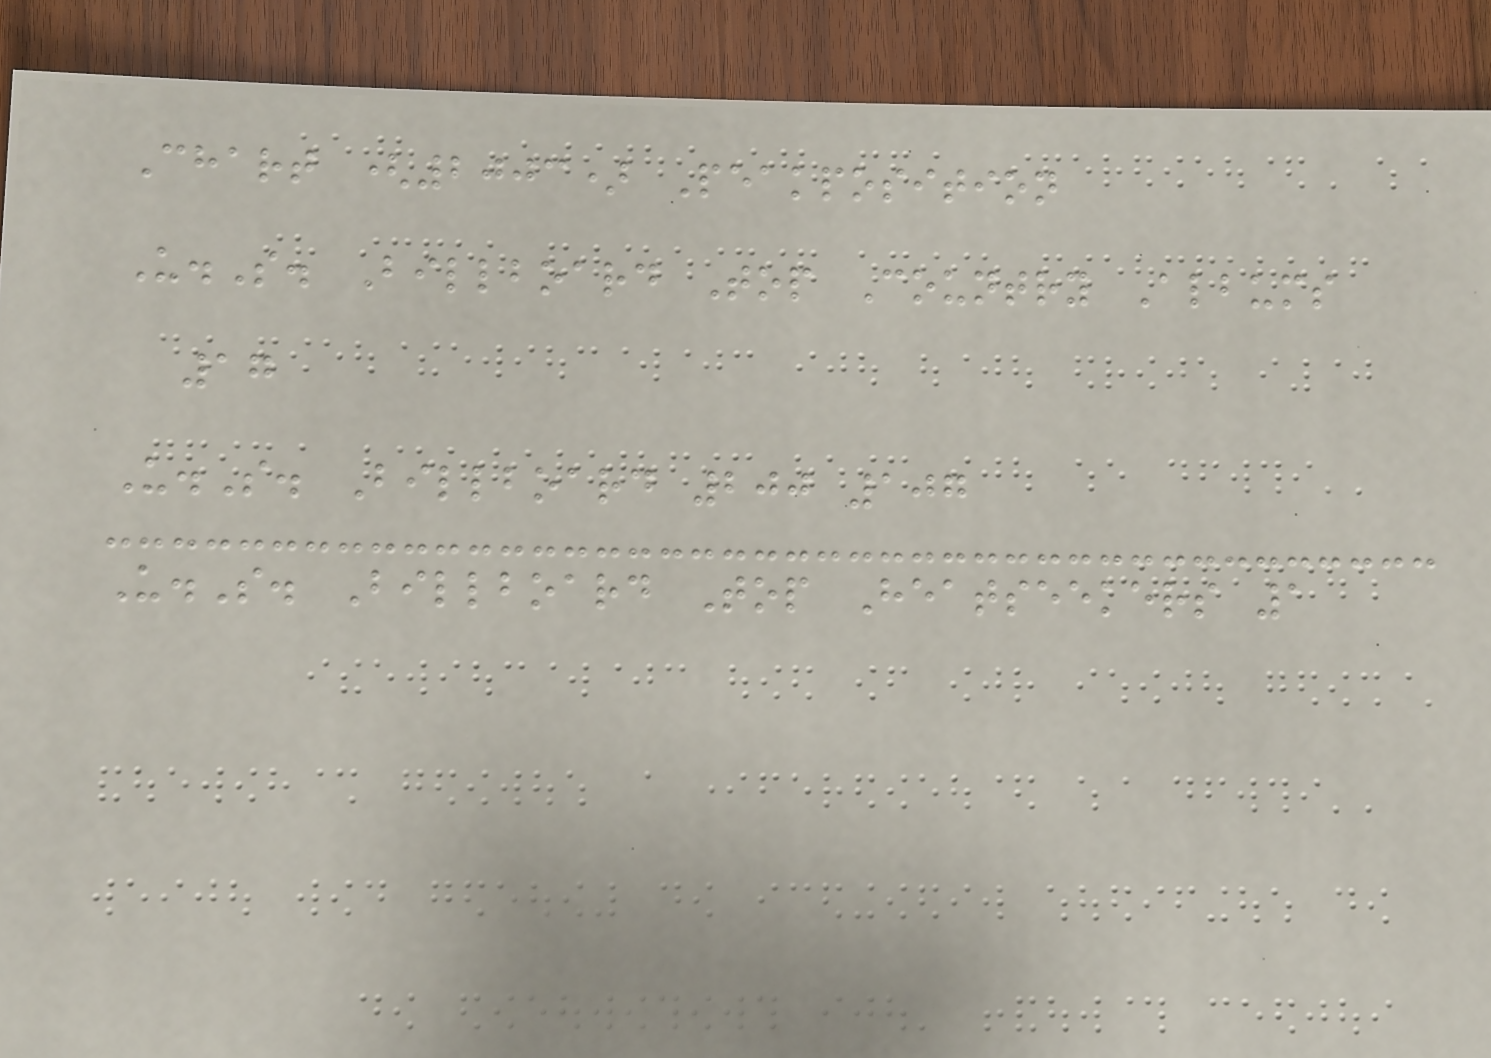Chart (2003) Peakposition
U.S. Billboard Top Country Albums
17
U.S. Billboard 200 107
U.S. Billboard Top Heatseekers 1
